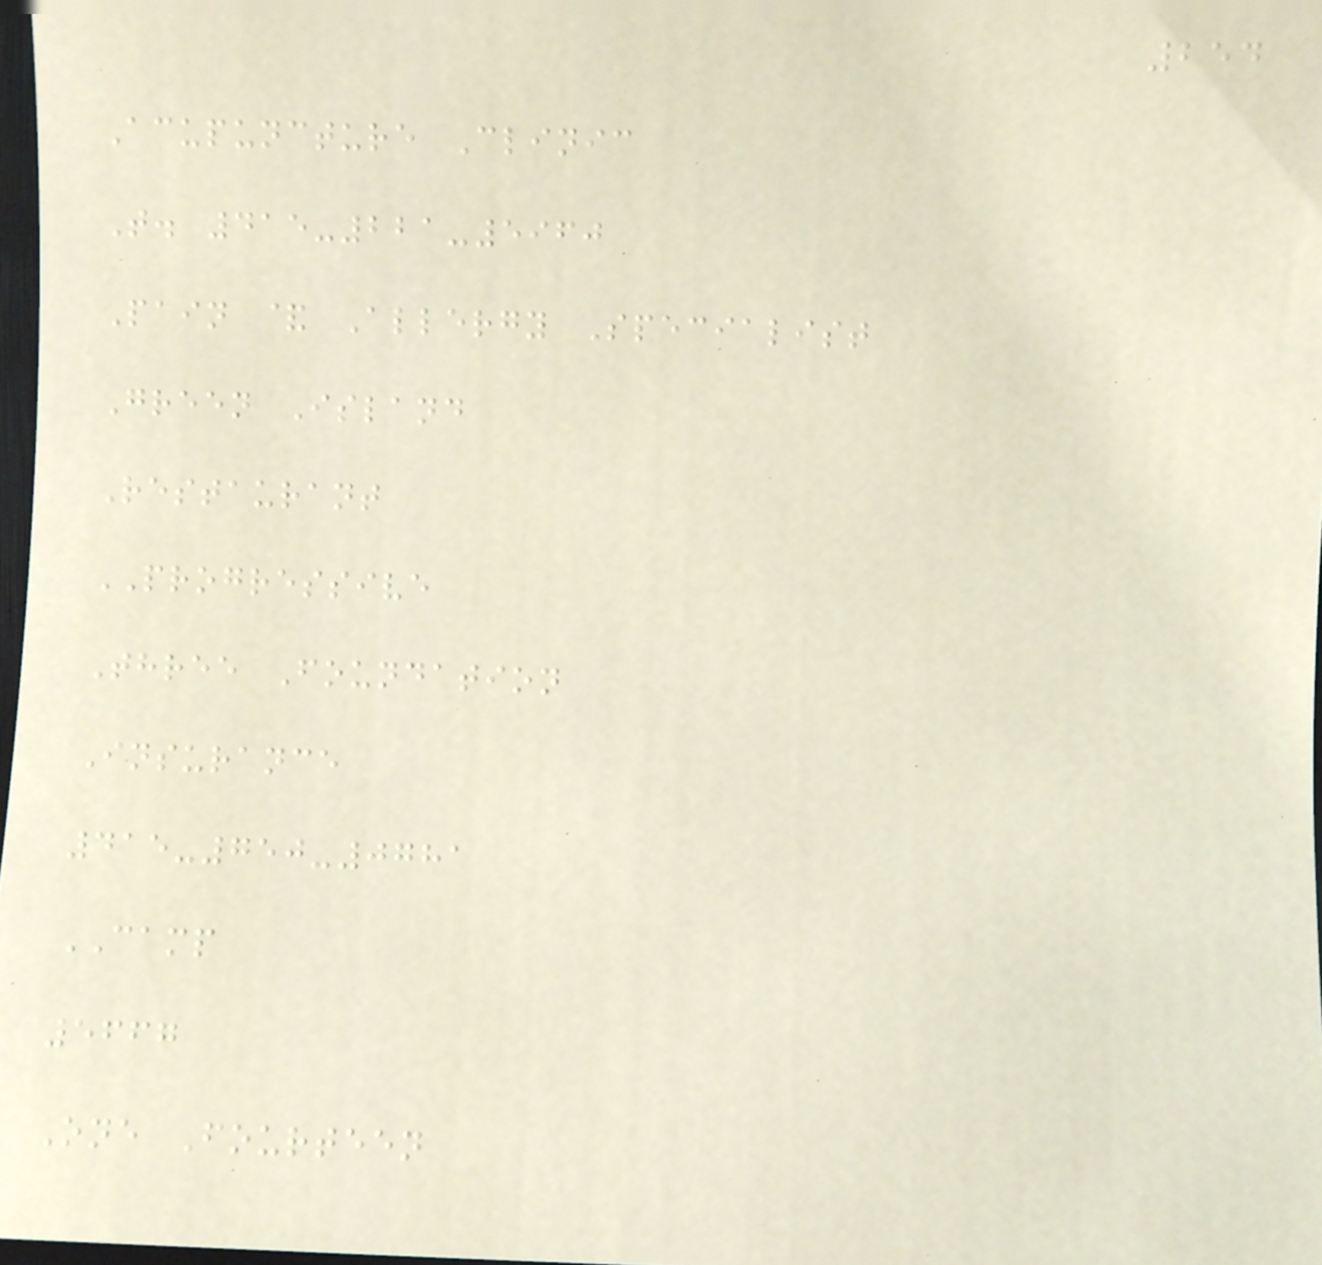254
Acupuncture Clinic
T. 415-221-5960
Pain & Allergy Specialist
Green Island
Restaurant
PROGRESSIVE
Three Foundation
Insurance
415-750-0781
CAMP
5667
One Fourteen
